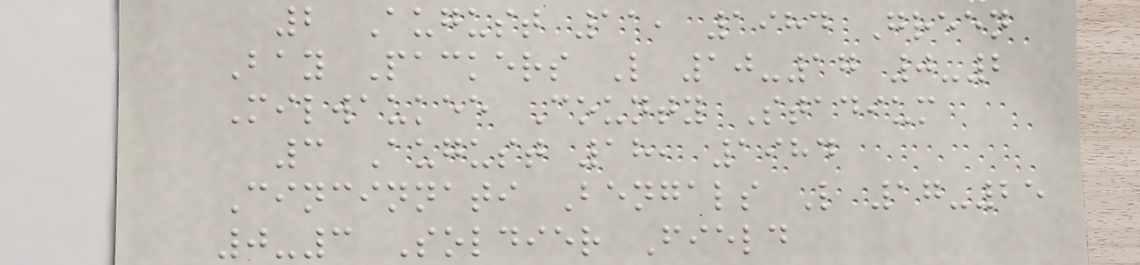2 August 11, 1984 Green
Bay Packers L 10-17 0-2
Milwaukee County Stadium
3 August 18, 1984
Cincinnati Bengals L 17-25
0-3 Soldier Field
